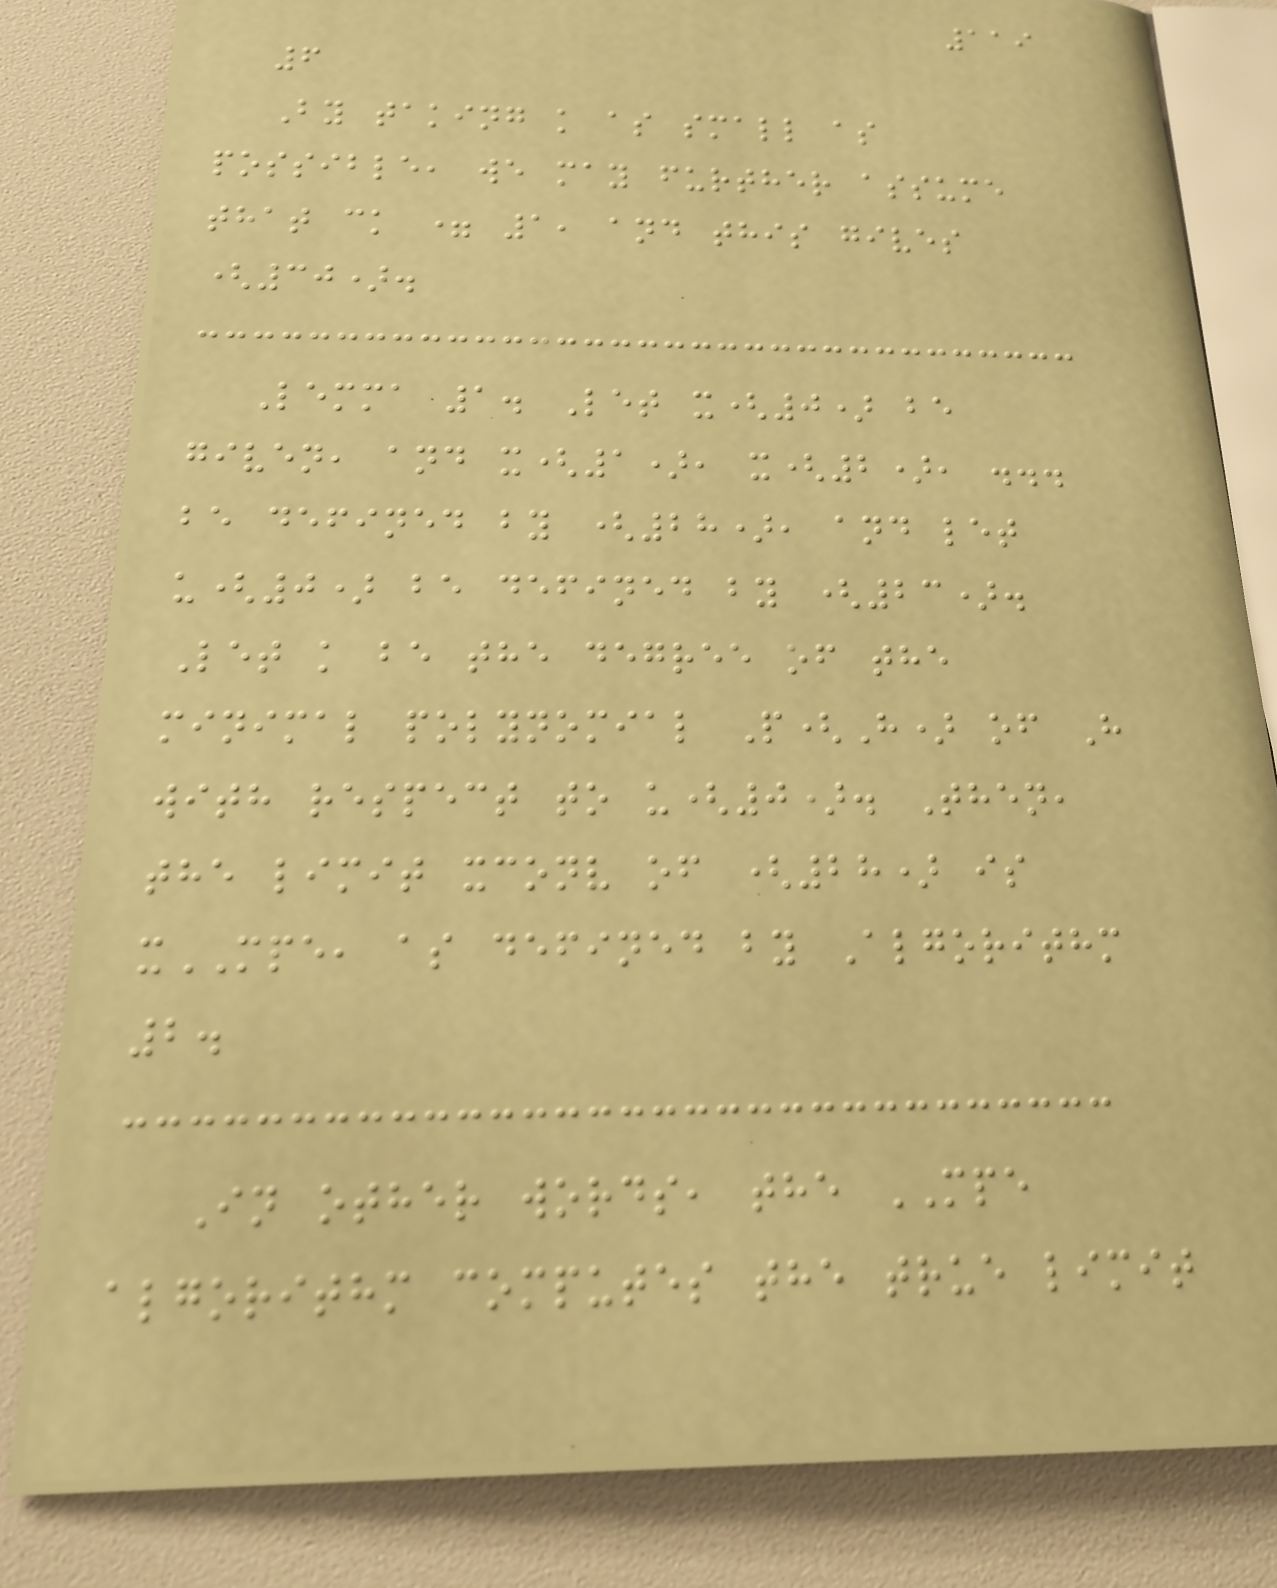119
6
By taking k as small as
possible, we may further assume
that ck = 1, and this gives
(30).
Lemma 1. Let x(0) be
given, and x(1), x(2), ...
be defined by (28), and let
u(0) be defined by (23).
Let k be the degree of the
minimal polynomial P(H) of H
with respect to u(0). Then,
the limit xconv of (28) is
xMPE, as defined by Algorithm
2.
In other words, the MPE
algorithm computes the true limit
